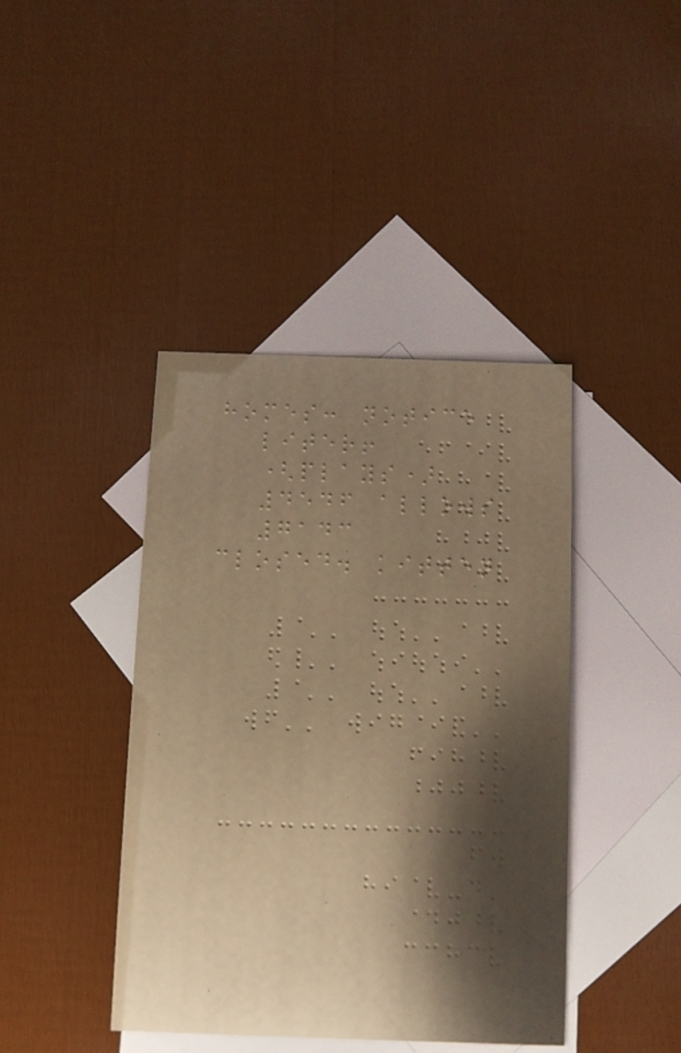homes: notice
liter!
(plays)
4546 allows
7143
closed. kitten
